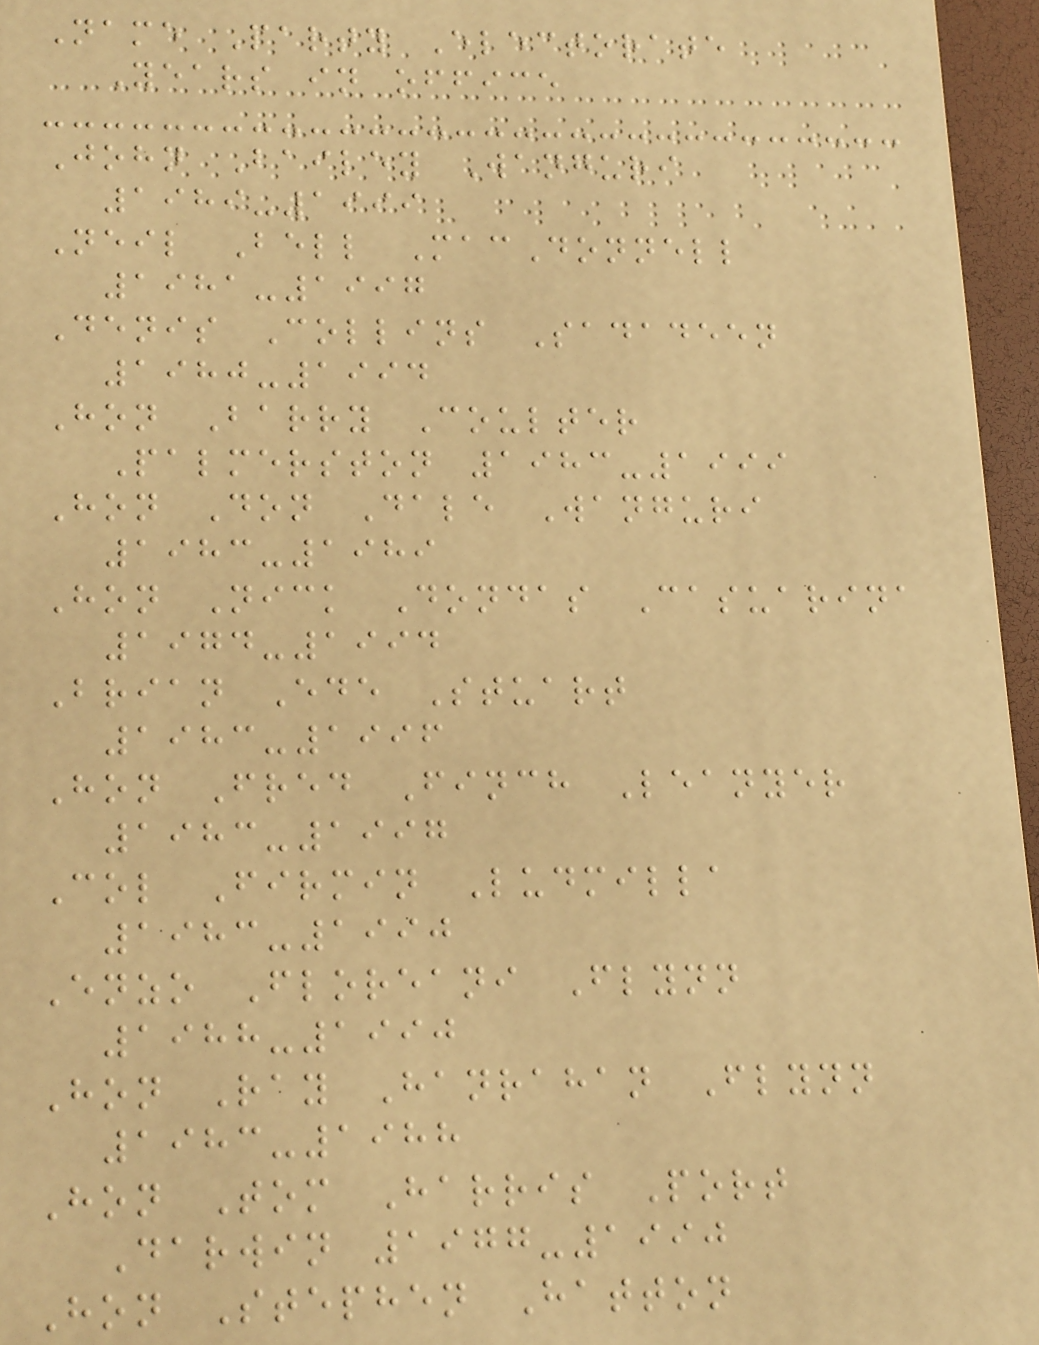Name Party Electorate
Years in office
John Bailey Wanguri
1989-1999
Neil Bell MacDonnell
1981-1997
Denis Collins Sadadeen
1980-1994
Hon Barry Coulter
Palmerston 1983-1999
Hon Don Dale Wanguri
1983-1989
Hon Nick Dondas Casuarina
1974-1994
Brian Ede Stuart
1983-1996
Hon Fred Finch Leanyer
1983-1997
Col Firmin Ludmilla
1983-1990
Enzo Floreani Flynn
1988-1990
Hon Ray Hanrahan Flynn
1983-1988
Hon Tom Harris Port
Darwin 1977-1990
Hon Stephen Hatton
